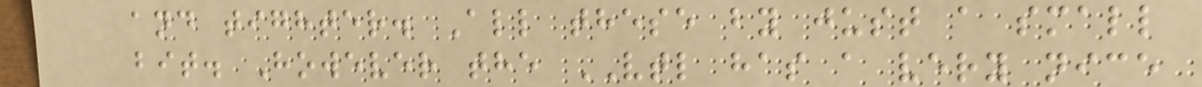and tighter. All these by just a small
bit. However the VTL has a very nice
